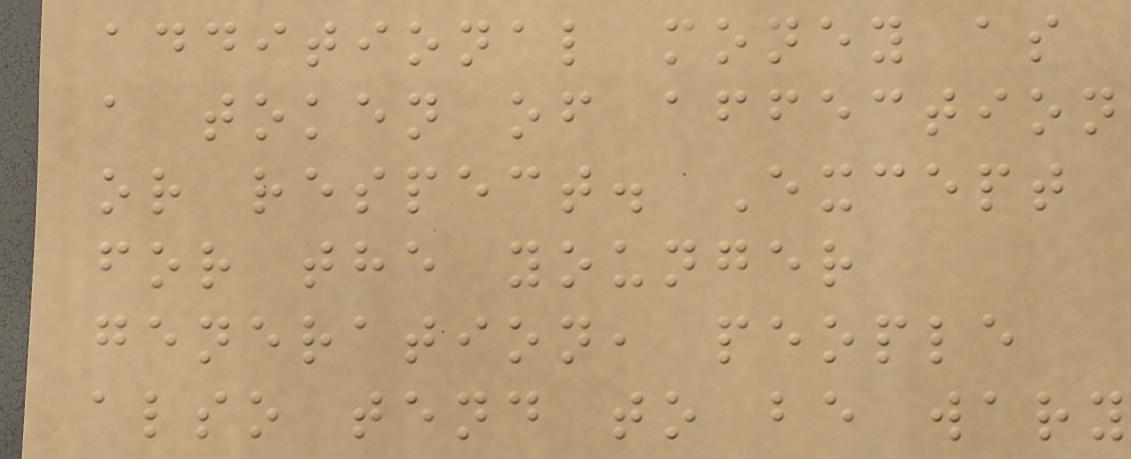additional money as
a token of affection
or respect. Except
for the younger
generation, people
also tend to be wary
